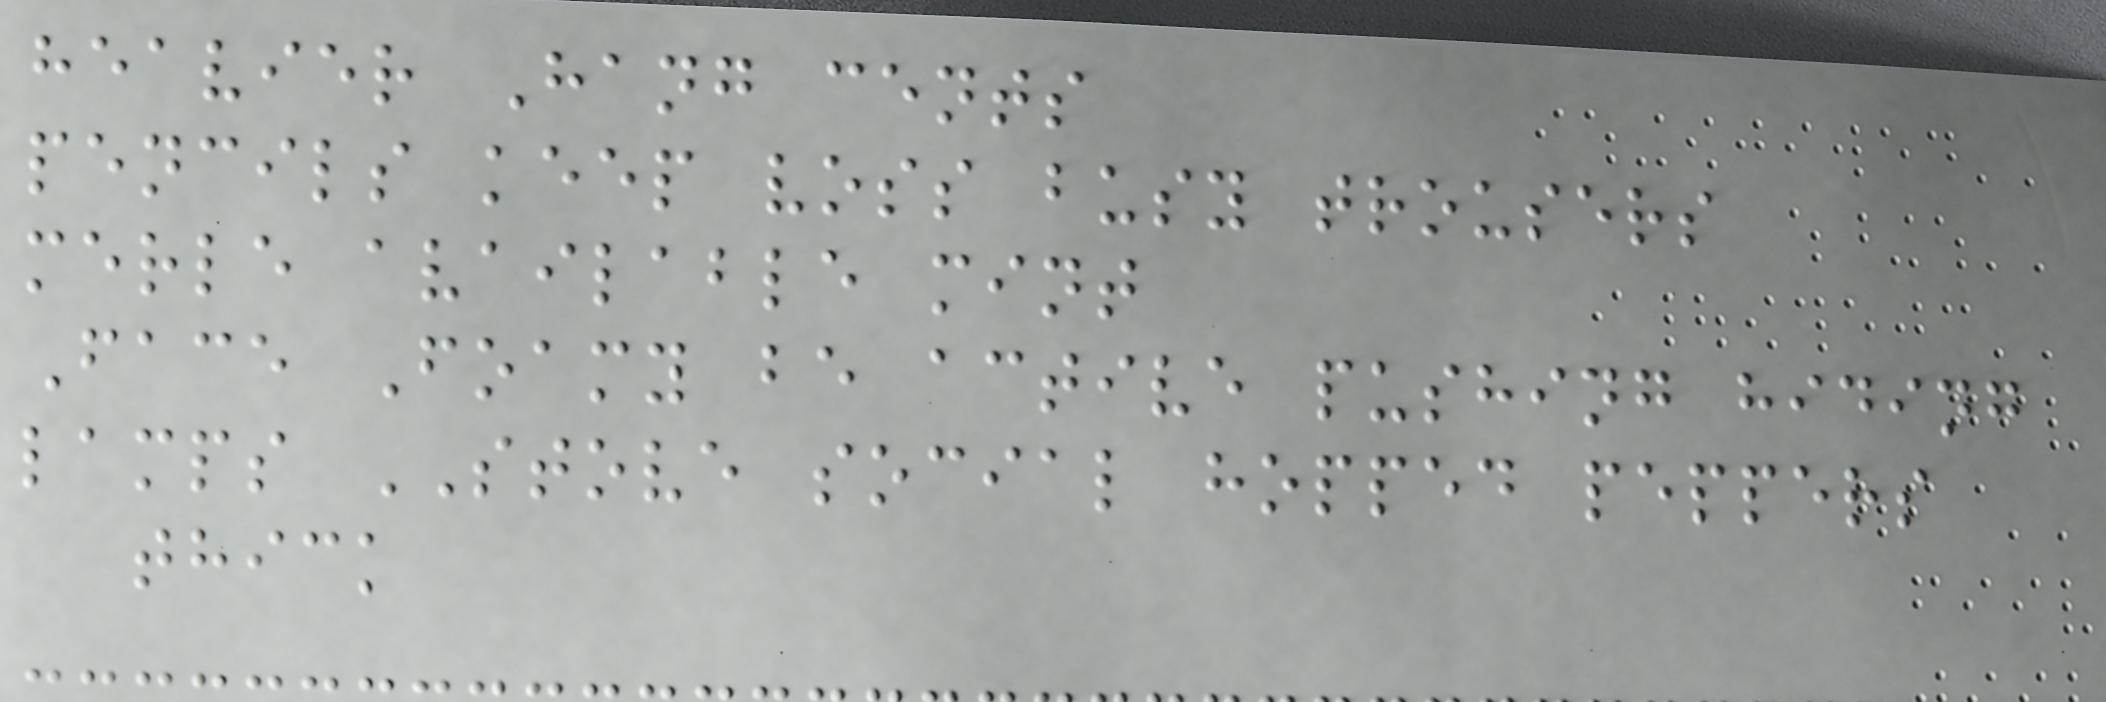heavier Hang cents
pencils keep voss busy trousers
merle available mint
Face Foamy be active pushing hiding
lamps STOVE social hopped peppers
thick
